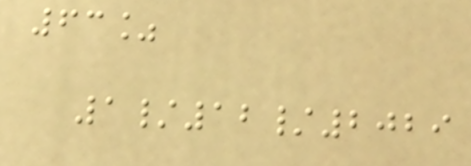63%
1/12/2029
